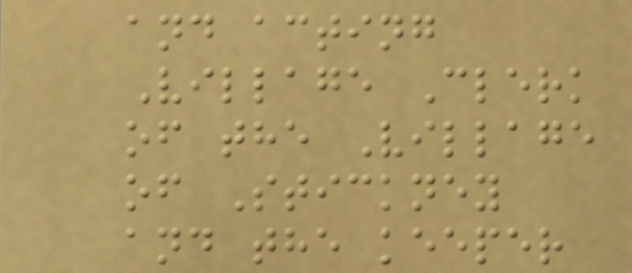and acting
Village Clerk
of the Village
of Stickney
and the keeper
